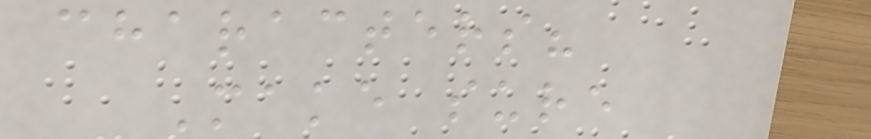characters?
Make sure
